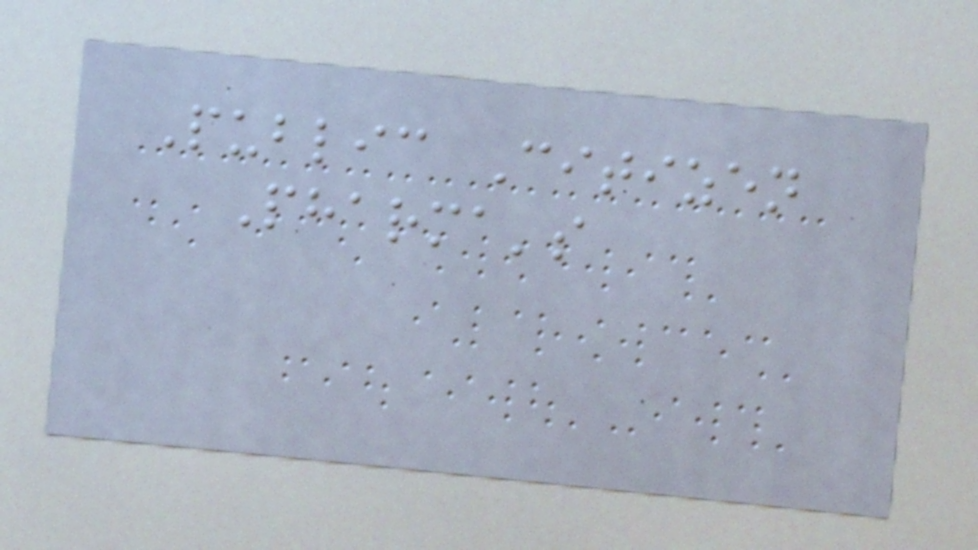Public Citizen
Pharma's
